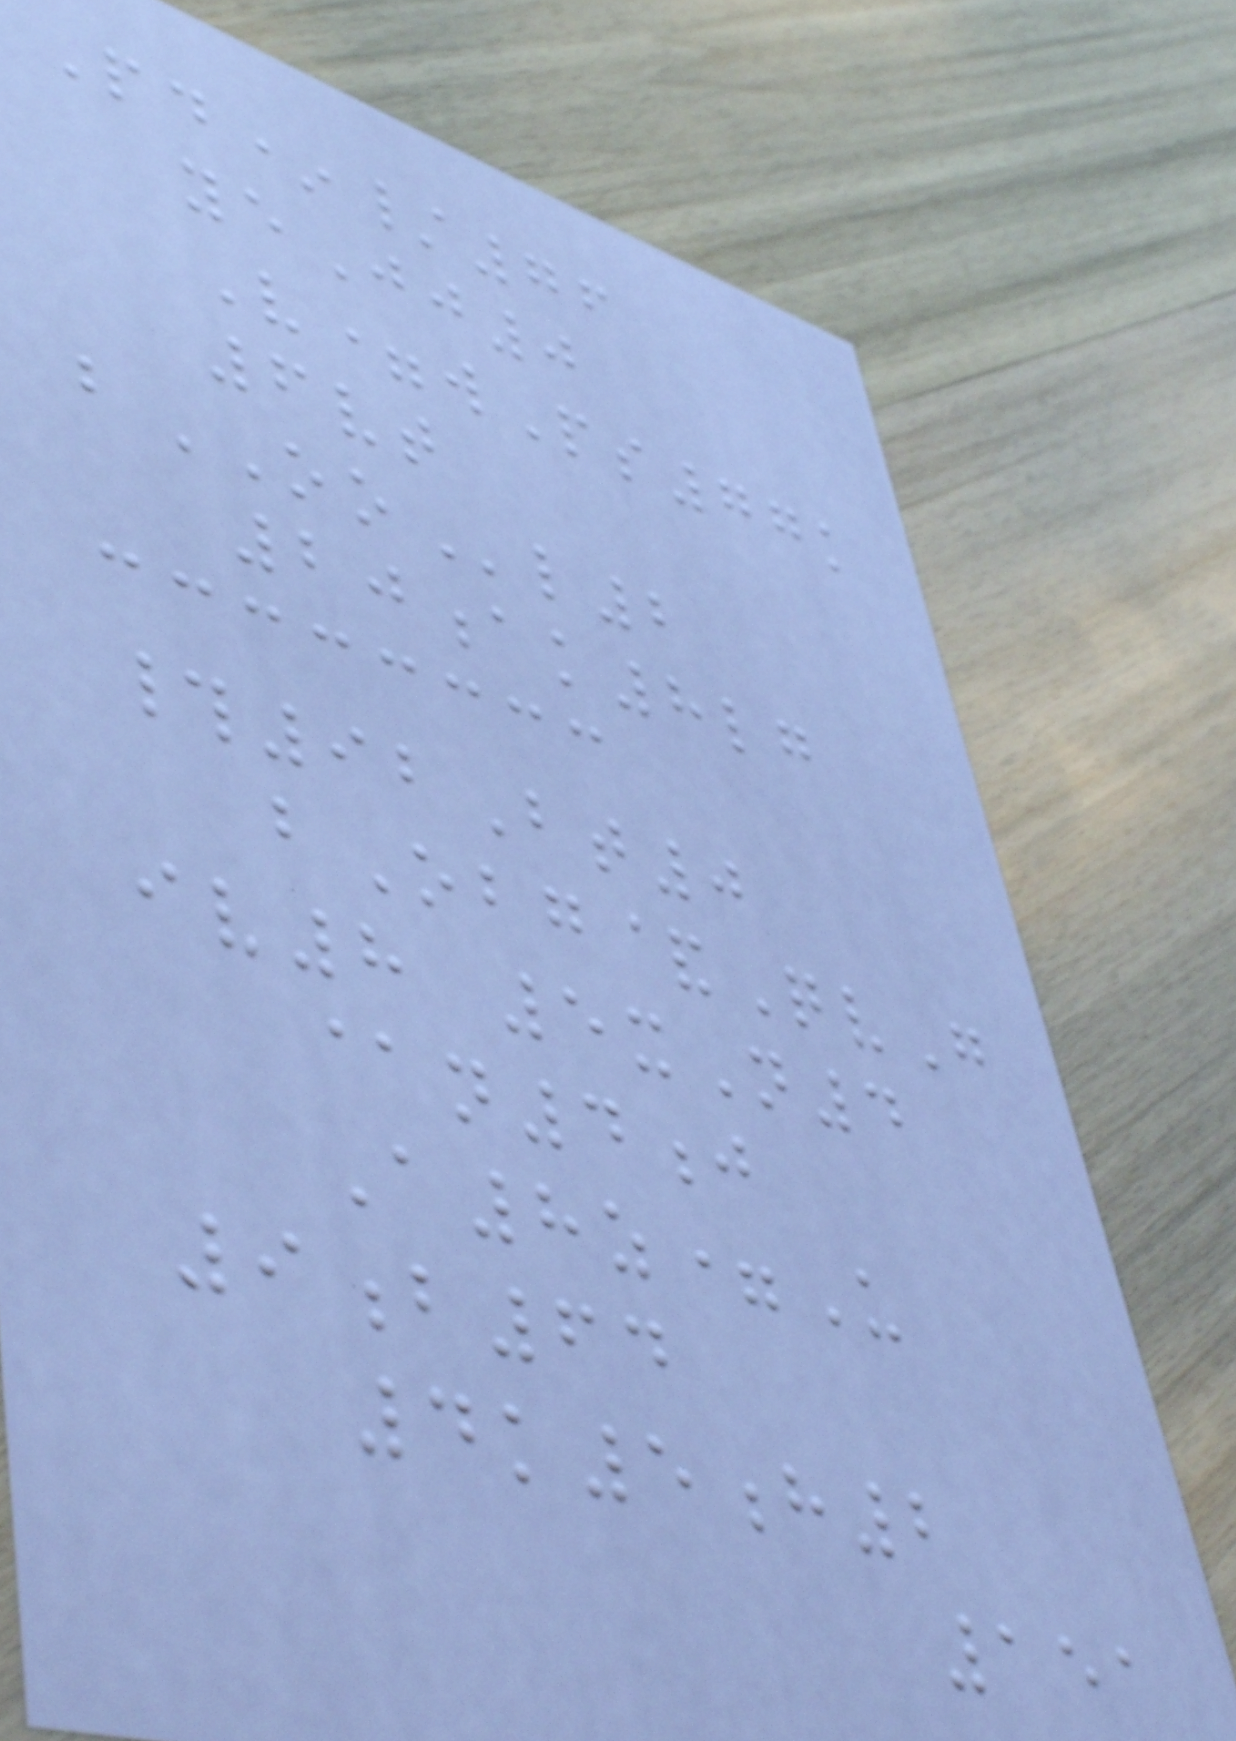Pd*/76
yeJj0
V=wPs77k
6vt
bOOl2
20ak8lg
#92Bt0
bObg&QvG
iv8 5xN4
@n4j
A8z=U
9b64
4k5h2
151
